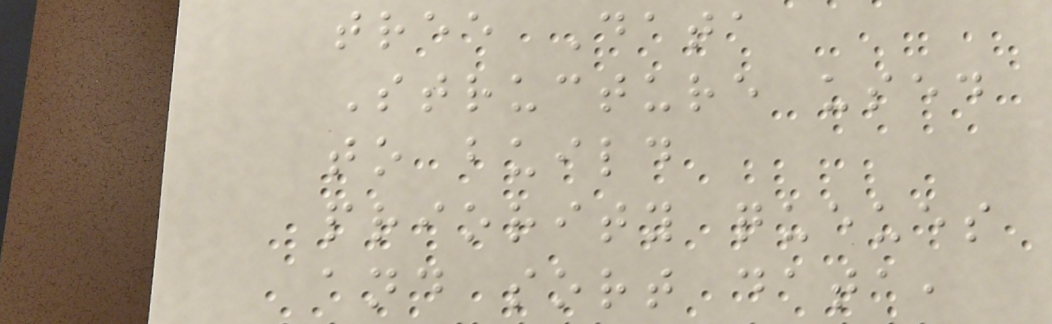tree Data
Structure used
to build
priority queues
and sort data,
